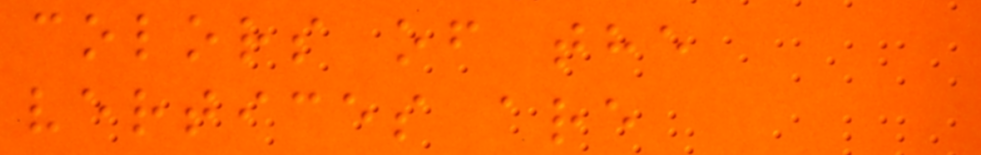colors of the
vertices are
